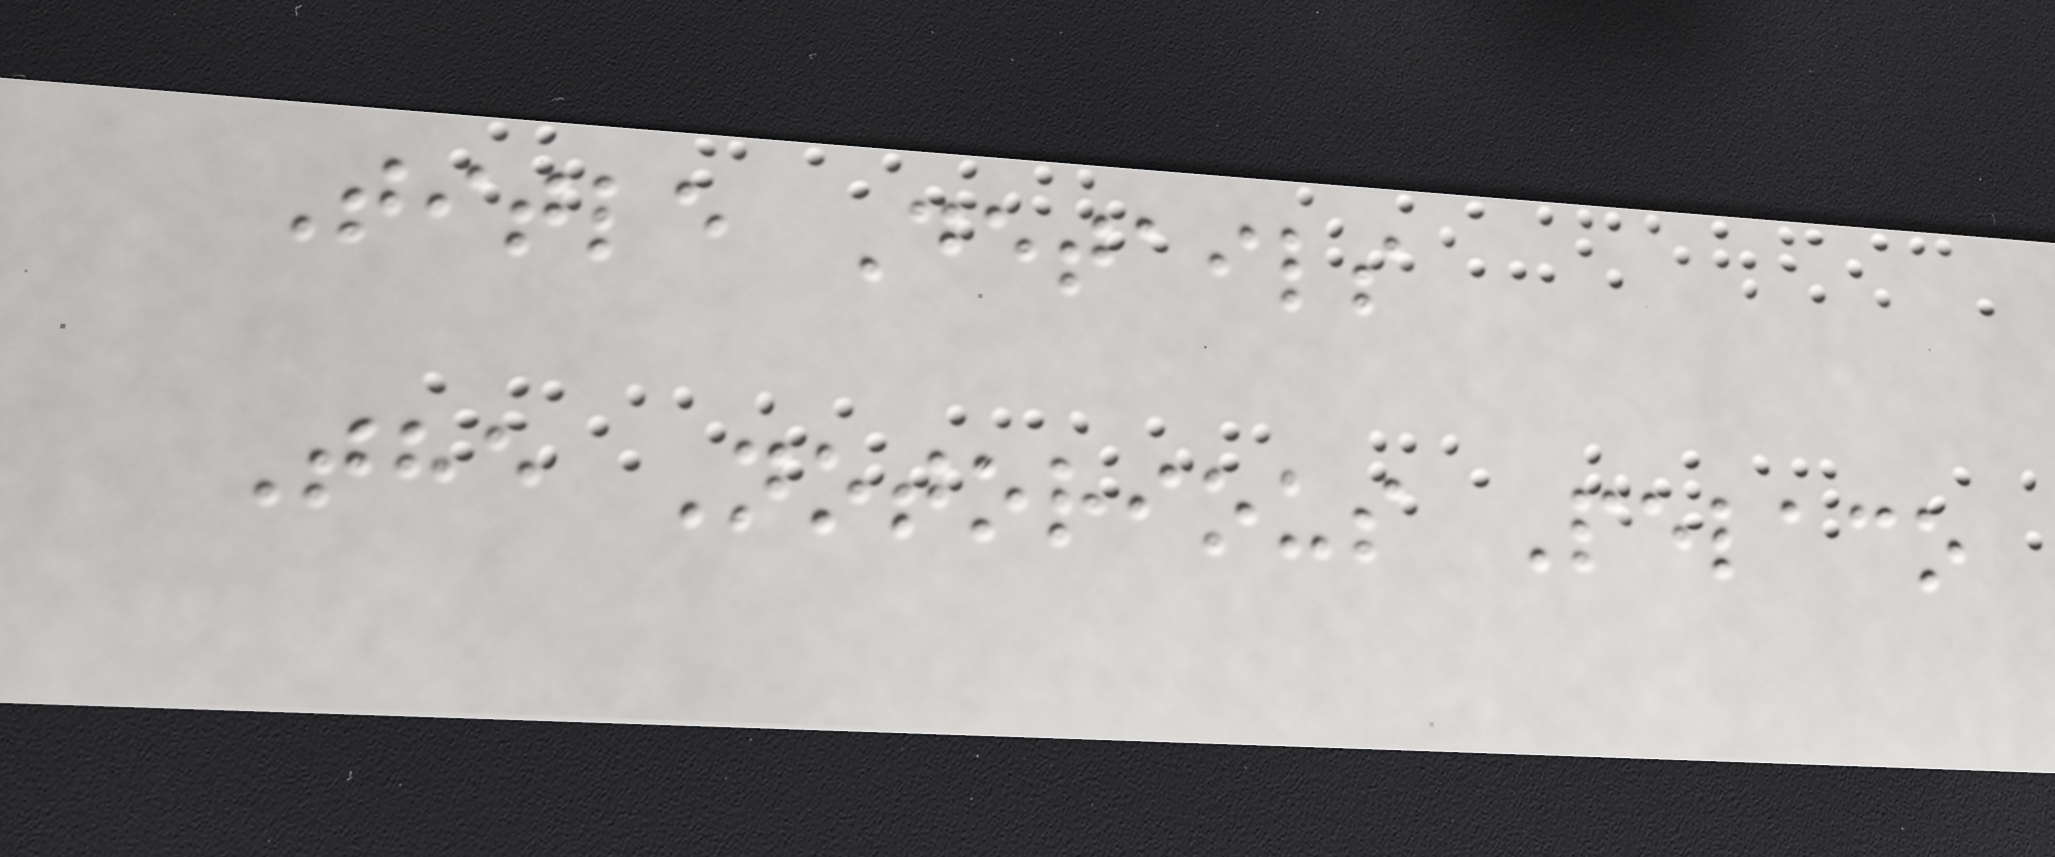Title Details
The Notorious Pelaco
